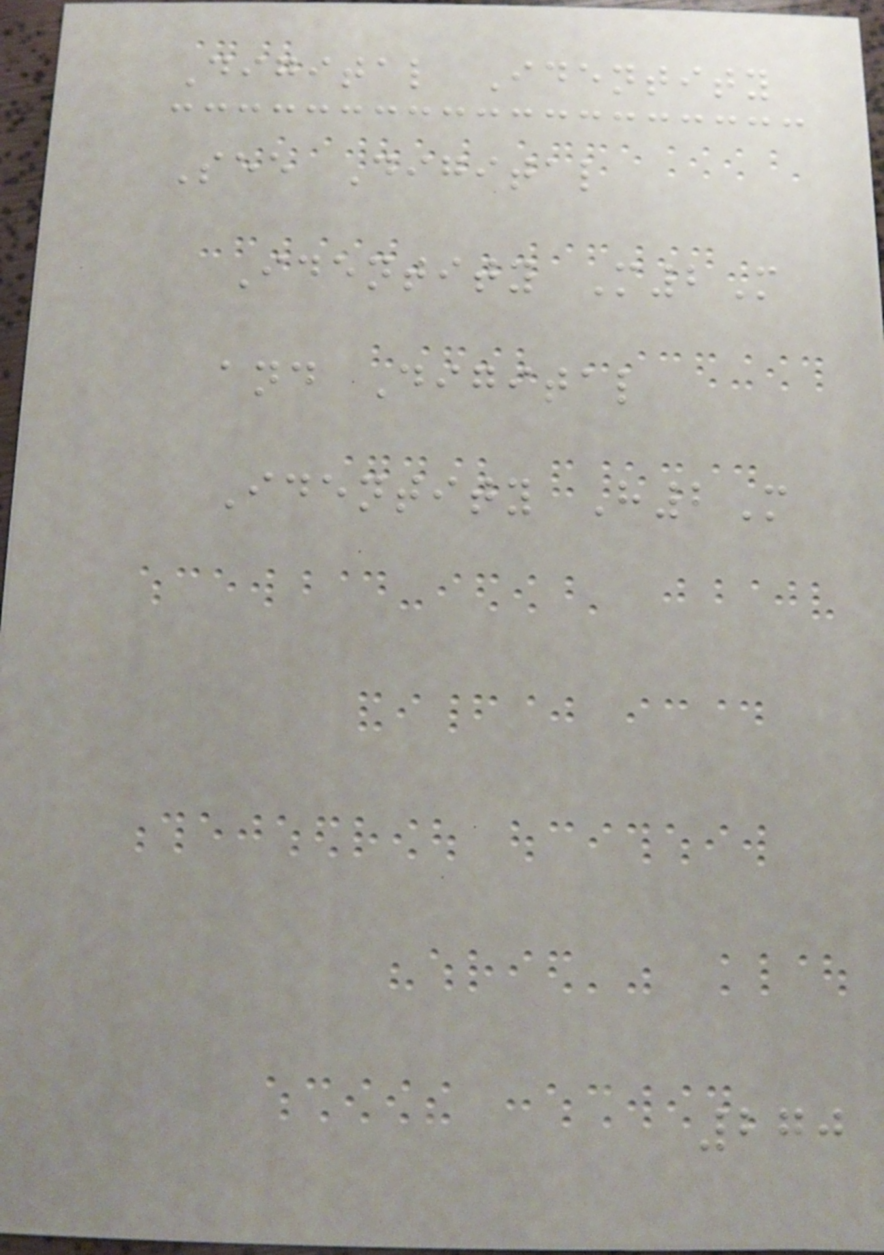Digital Identity
See Digital
Identity M2M
and Digital
Identity H2M
270
